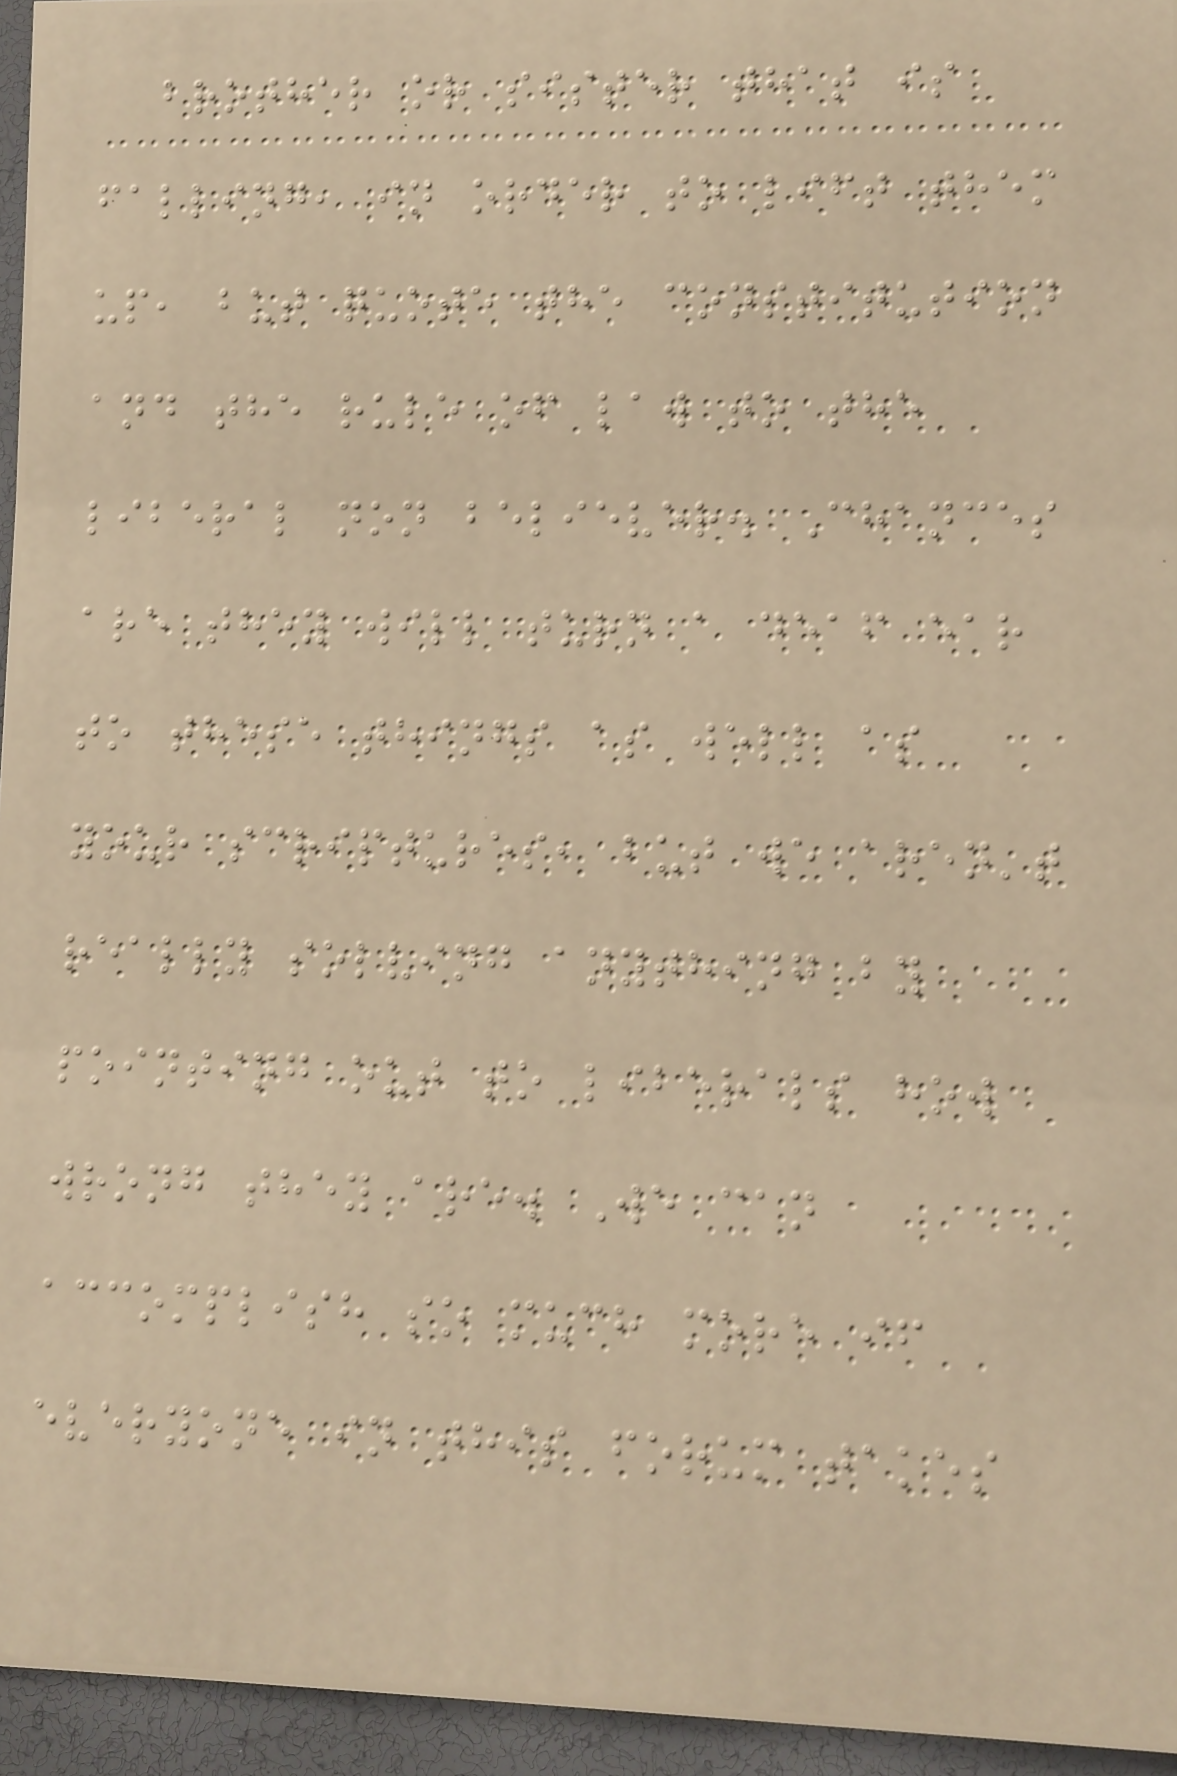brother or sister that is
falling, in order to lift them
up, but quote the constitution
and the rule of law to the
liberal non believer. Chances
are they will turn a deaf ear
to these things as well as
your scriptures, but we aren't
really solving anything by
pointing out to liberals how
wrong they are. We can
accomplish so much more if
everyone in this forum takes
